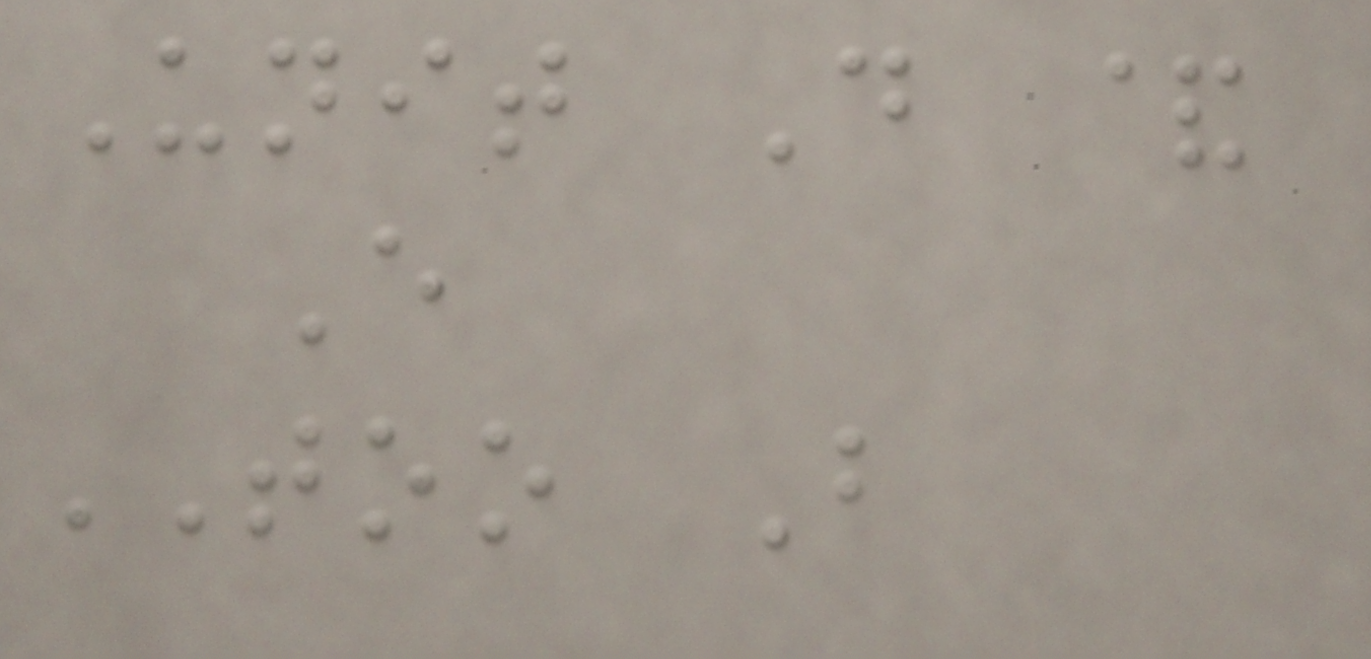Unit D &
E
TOO B
